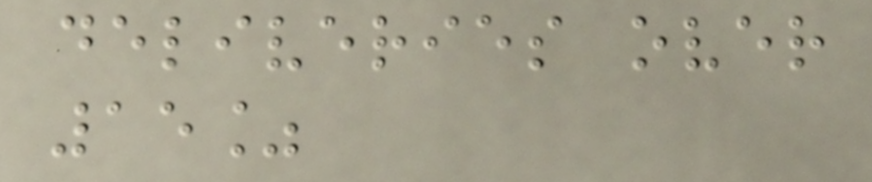deliveries over
15%
